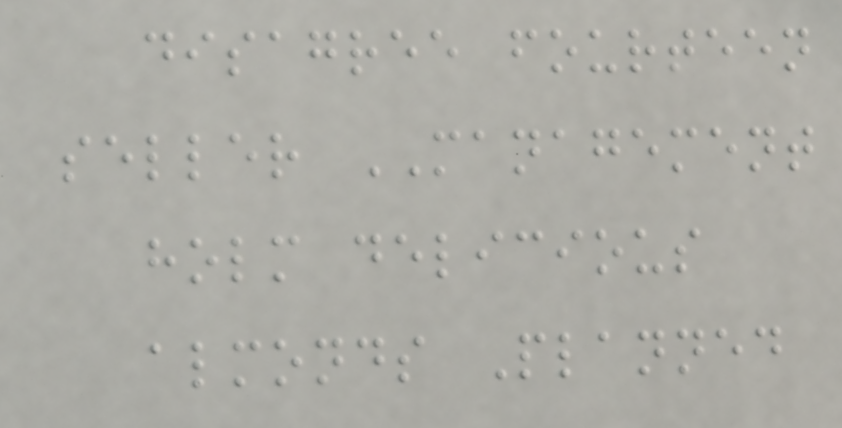disagree fourteen
seller MANAGEMENT
holm delicious
almonds Planned
